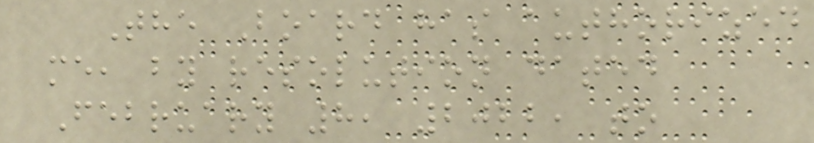The Board has authorized
me, by resolution dated
February 8, 2022, to
